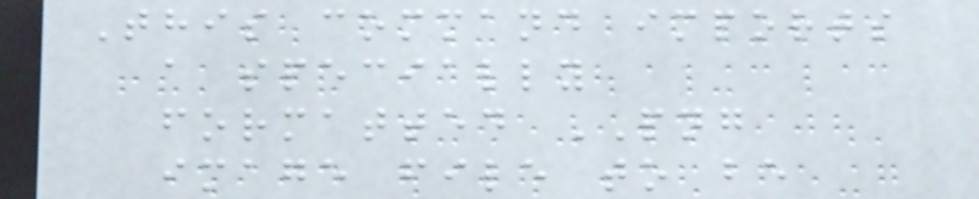This command imports
a specially
formatted PNG
image file to be
